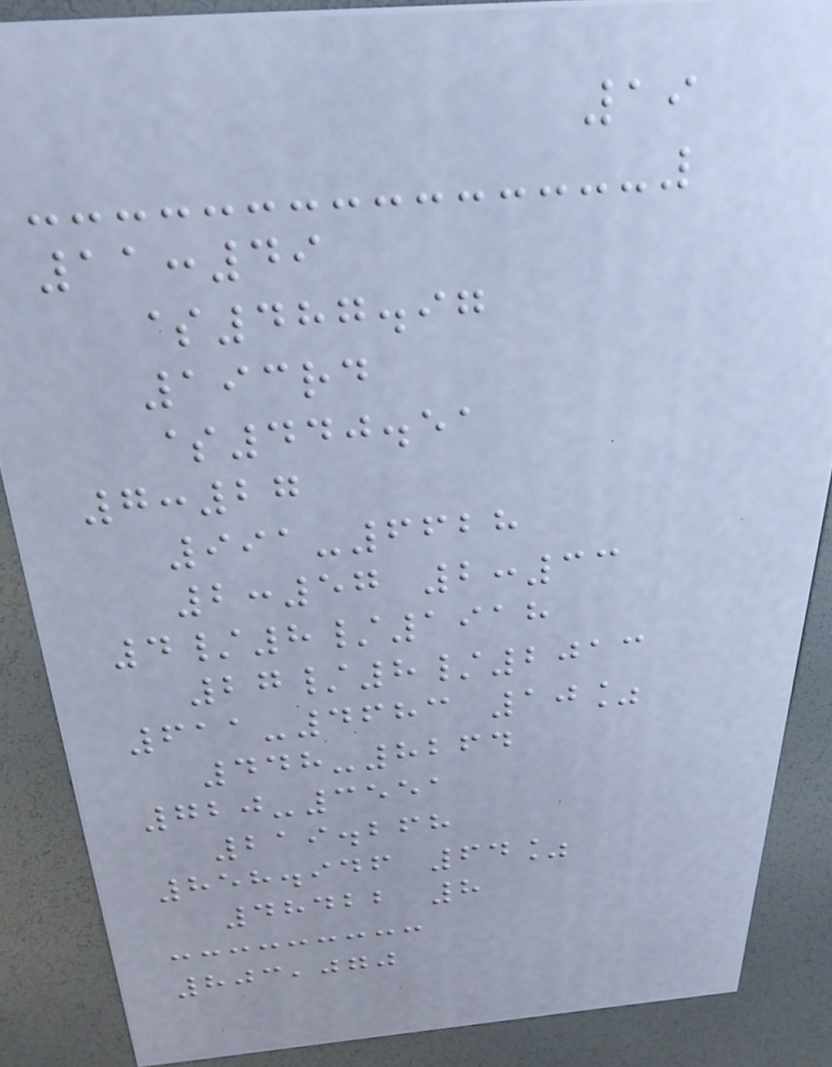19
11:49
$487.97
193rd
$440.51
7:27
991-6628
2:57 2:33
4/8/1918
27/8/2013
611-4683 10%
448-8264
720-3551
219.268
858.946 64%
48422 8
803,070
